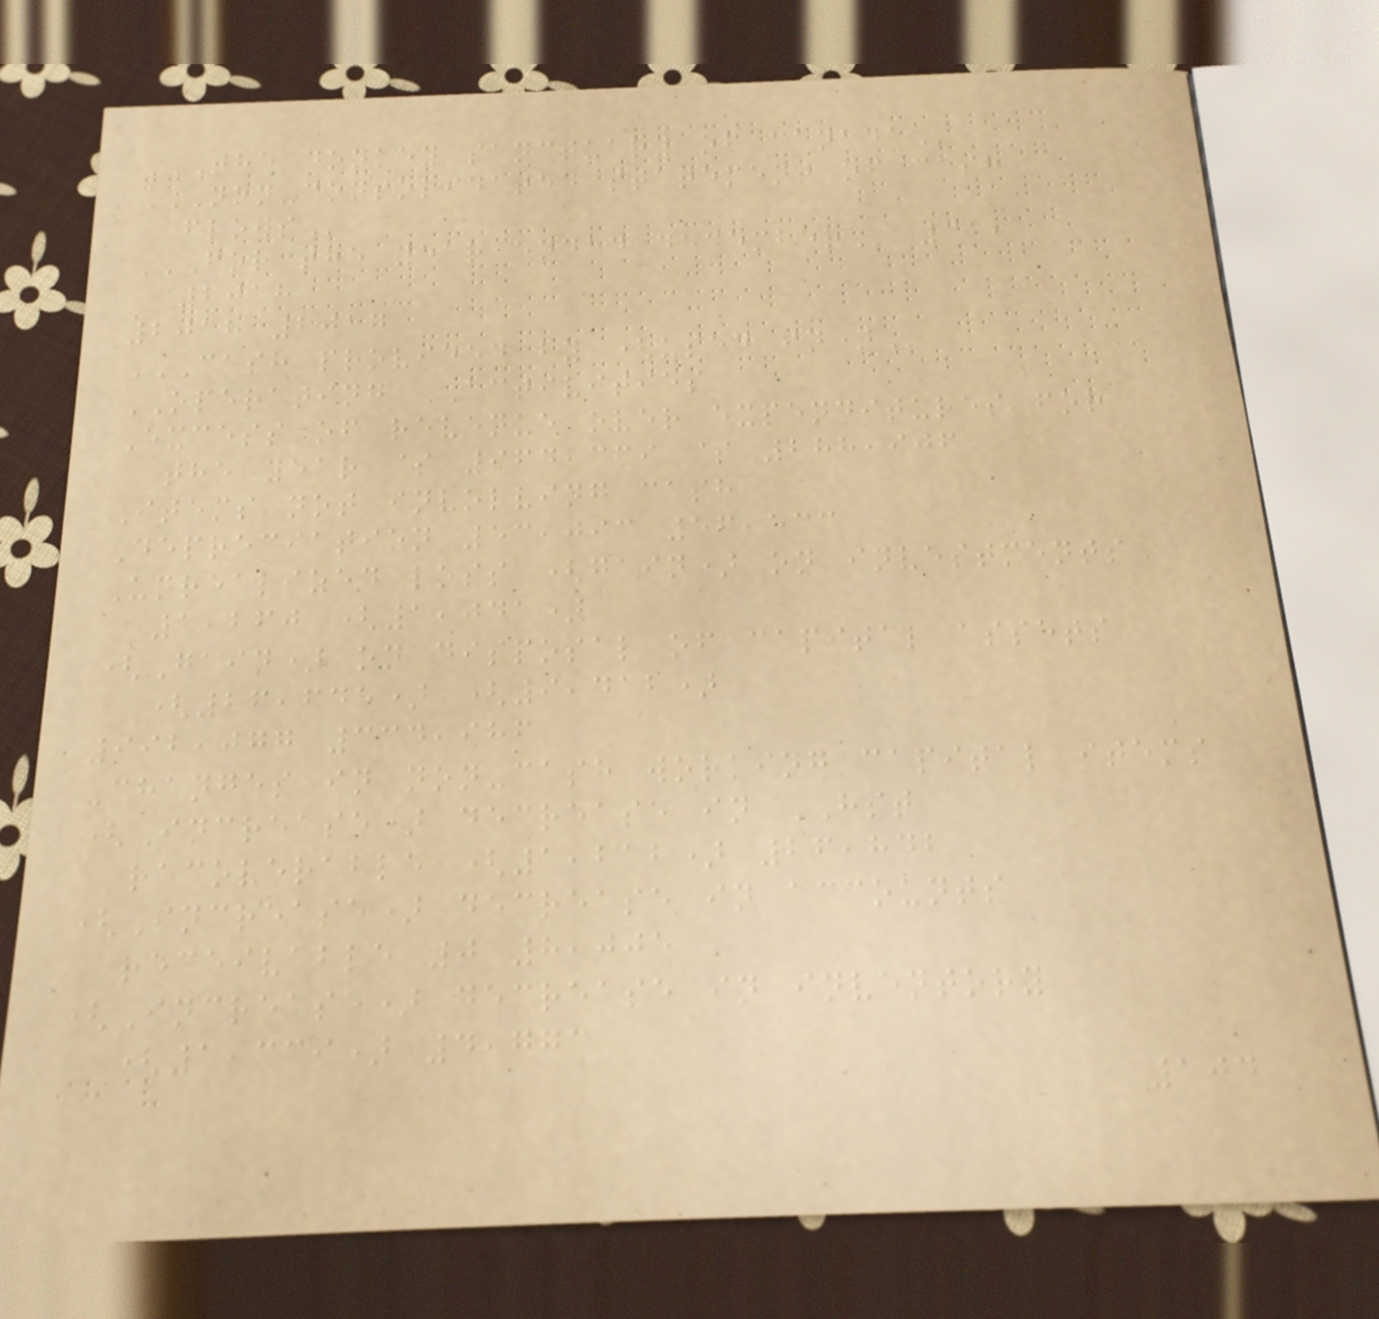THE DONKEY SANCTUARY OF CANADA
NON-CONSOLIDATED STATEMENT OF CASH
FLOWS
FOR THE YEAR ENDED DECEMBER 31,
2018
2018 2017
CASH PROVIDED BY (USED IN)
OPERATING ACTIVITIES
Excess of revenue over expenditures for
the year $ 964,369 $ 288,906
Items not involving cash
Depreciation 53,093 56,533
Unrealized loss (gain) on investments
1,260 (1,041)
(Gain) on disposal of capital assets
(26,645) (9,412)
992,077 334,986
Changes in non-cash working capital items
(Increase) decrease in HST
recoverable (1,212) 26,842
(Increase) decrease in accounts
receivable 0 8,005
(Increase) decrease in inventory
(1,339) 4,773
104
